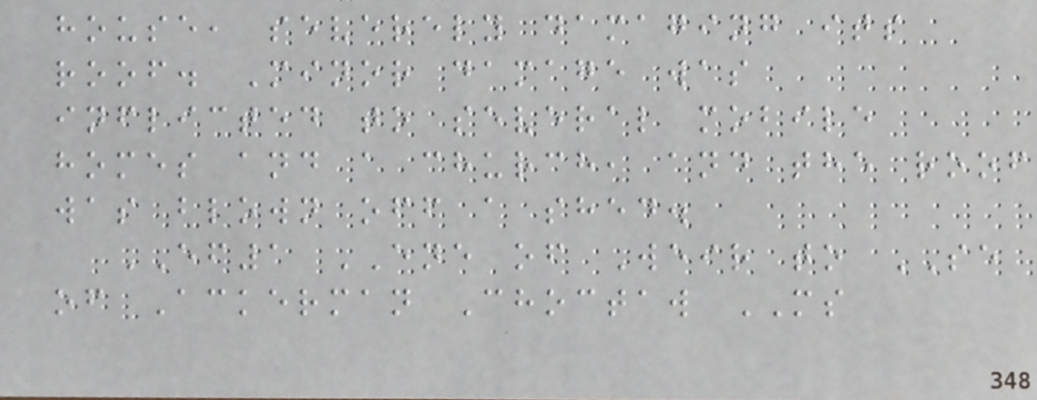house, severely damaging its
roof. Minor damage was
inflicted to several mobile
homes and a church, and the roof
was blown off a shed.
EF1 ENE of Weir to SE
of Ackerman Choctaw MS
